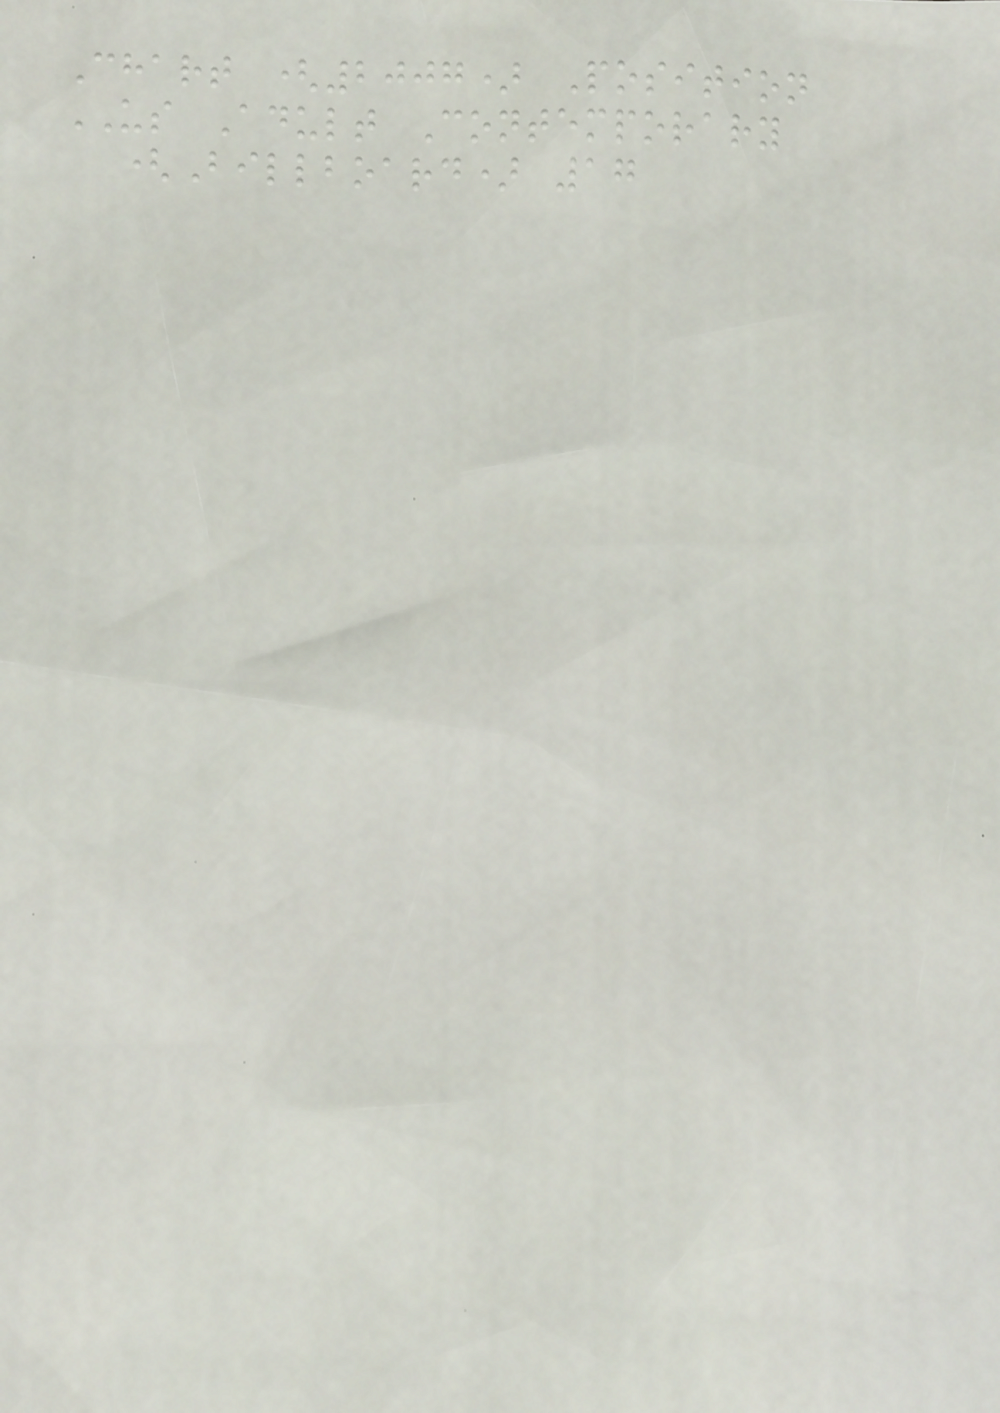Chart (2007) Position
US Adult Contemporary
(Billboard) 17
